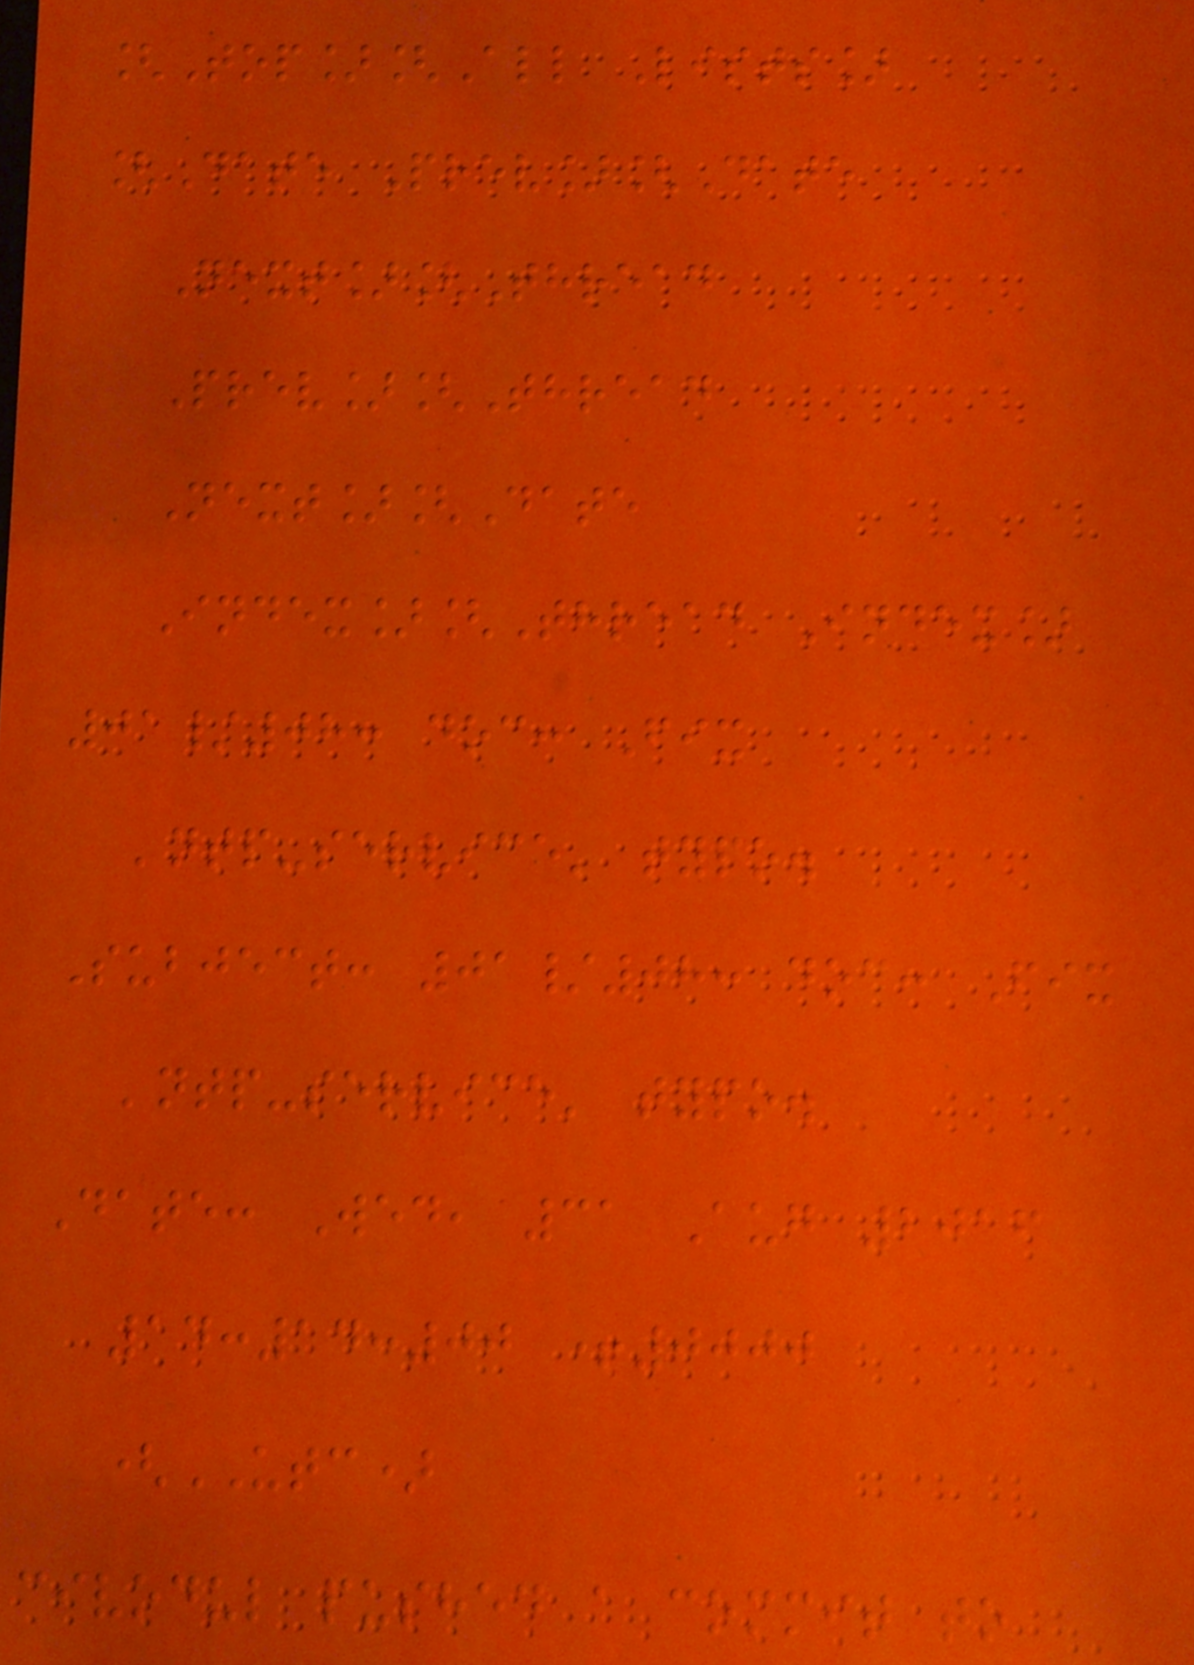[Top][All Lists]
[Date Prev][Date
Next][Thread
Prev][Thread
Next][Date
Index][Thread Index]
01/08: doc: Fix
'ntp-service' typo.
Subject: 01/08: doc: Fix
'ntp-service' typo.
Date: Wed, 31 Aug 2016
14:14:00 +0000
(UTC)
civodul pushed a commit to
